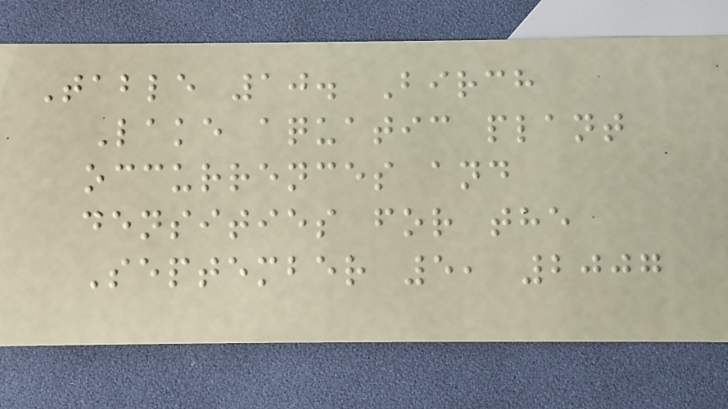Table 10. Birch
Lake aquatic plant
occurrences and
densities for the
September 5, 2007
